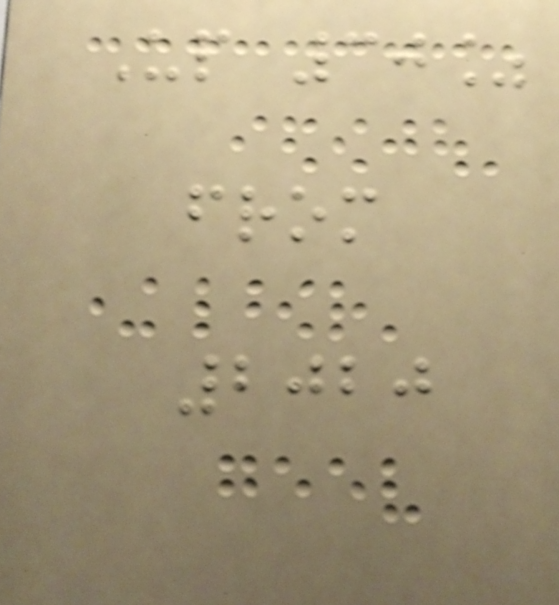Up 30%
from
2020
